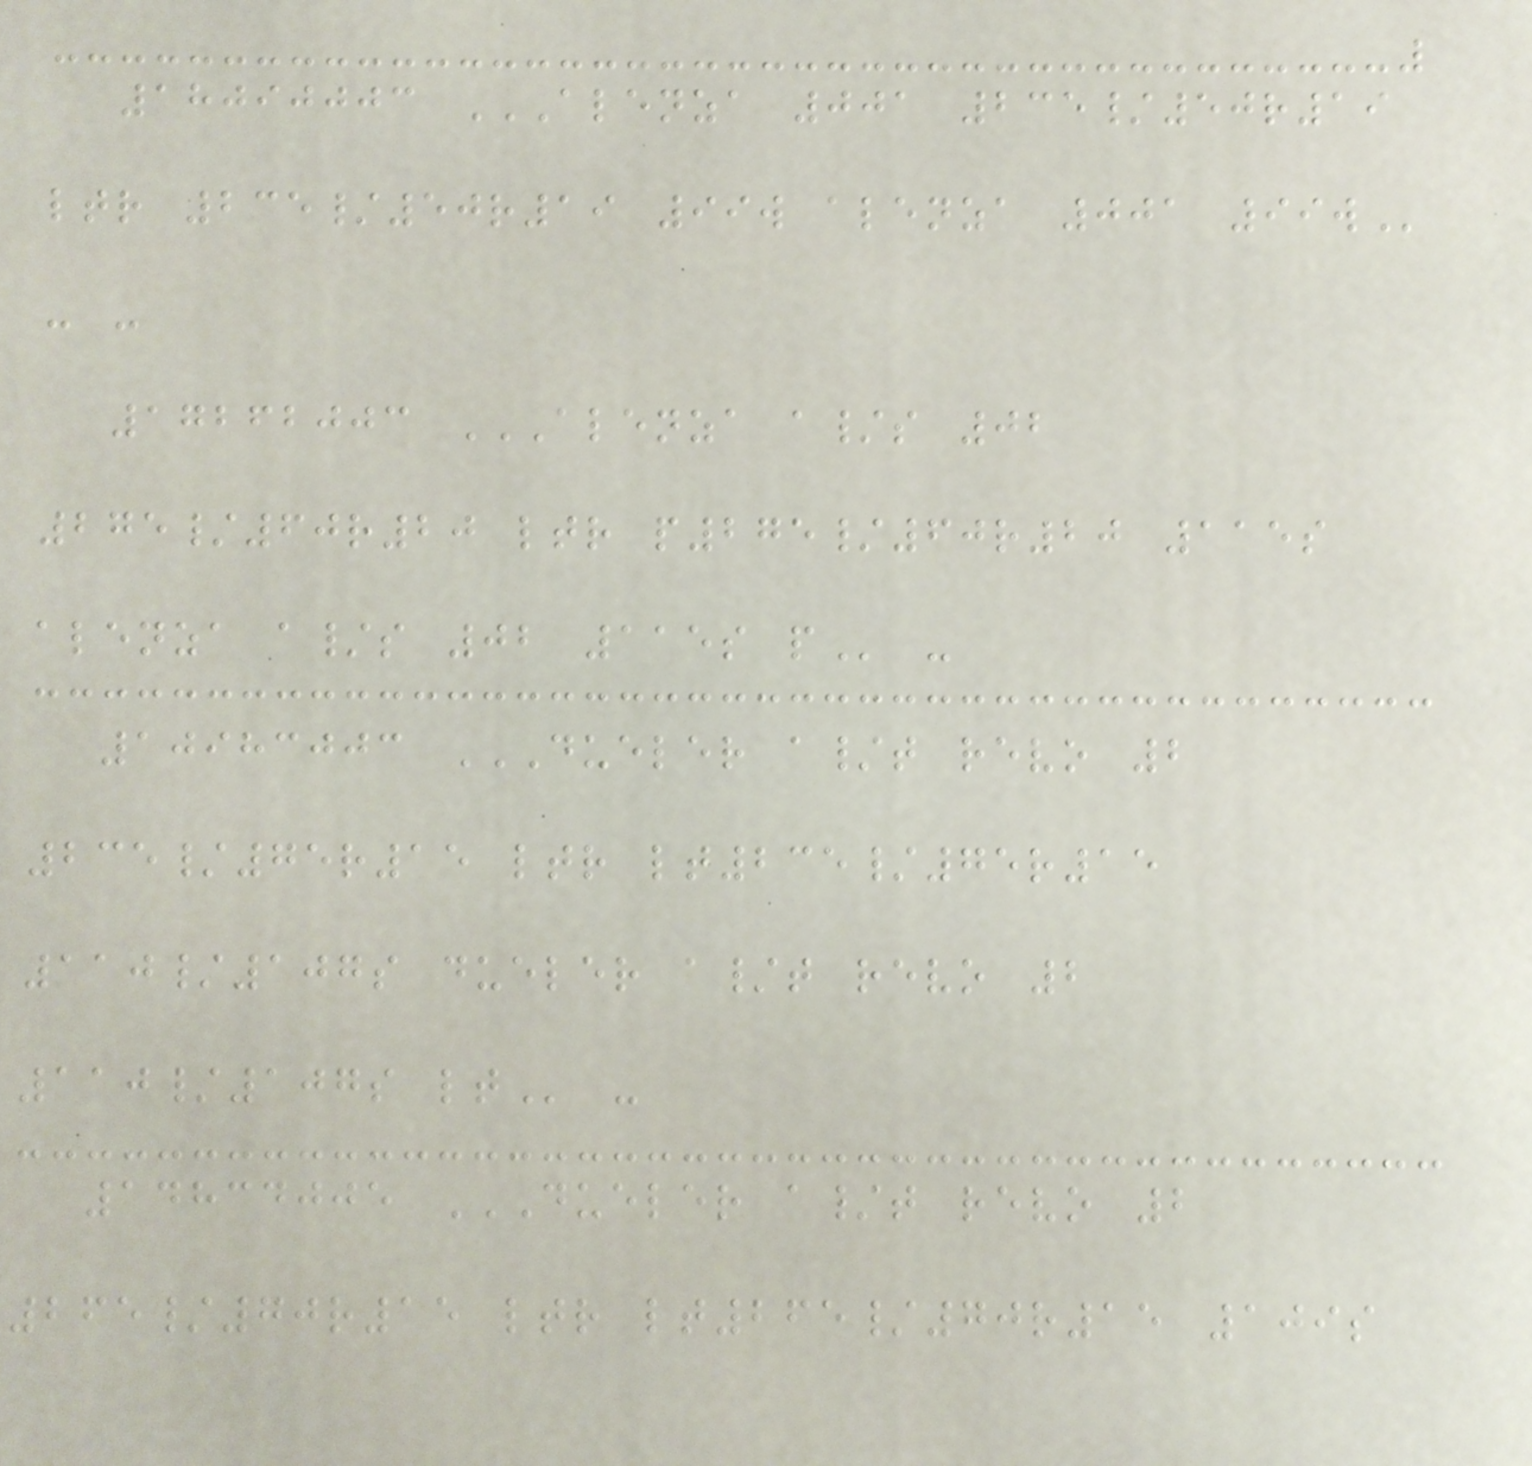18090003 ALENZA 001 235/50R19
LTR 235/50R19 99W ALENZA 001 99W
- -
17262003 ALENZA A/S 02
275/60R20 LTR P275/60R20 115S
ALENZA A/S 02 115S P -
10983003 DUELER A/T REVO 2
235/75R15 LTR LT235/75R15
110/107S DUELER A/T REVO 2
110/107S LT -
14834005 DUELER A/T REVO 2
265/70R15 LTR LT265/70R15 109S
